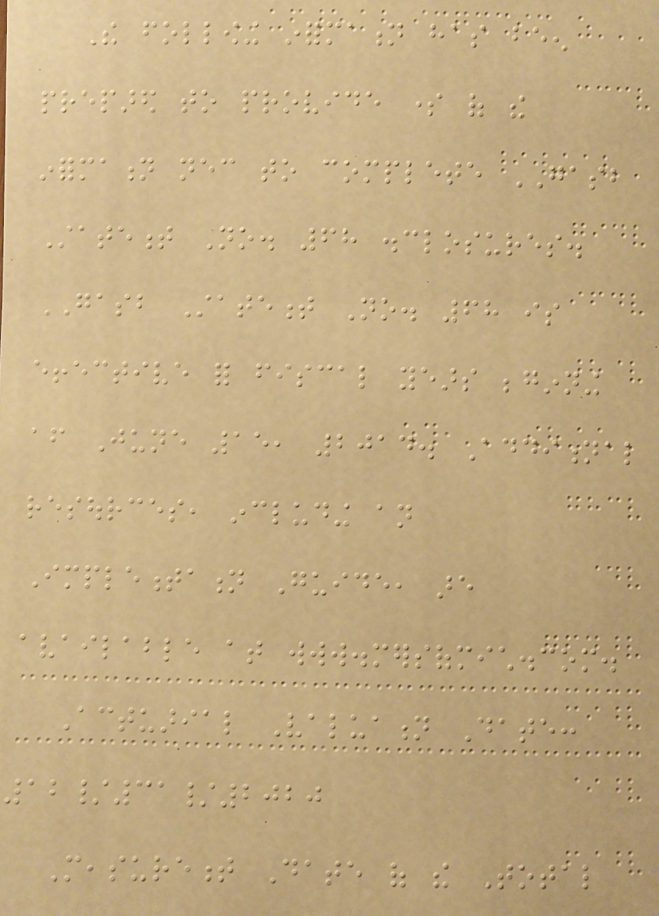The following information has been
prepared to provide some of the
information necessary to complete GASB
Statement No. 68 disclosures.
GASB Statement No. 68 is
effective for fiscal years beginning
after June 15, 2014. Additional
resources, including an
Implementation Guide, are
available at www.mersofmich.com.
Actuarial Valuation Date:
12/31/2020
Measurement Date of the Total
